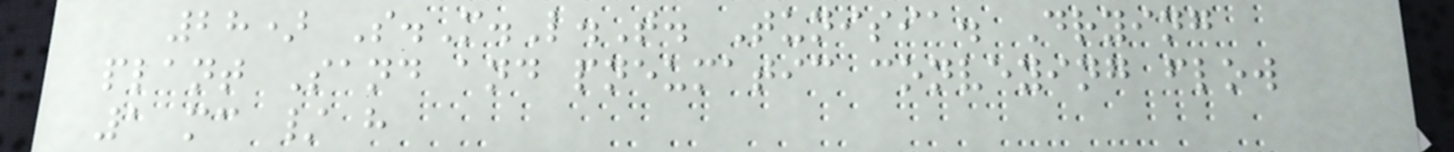28) S.M.L.T. Tunisia. Drying
plant Sand and pneumatic conveying flow
1 mc / h
